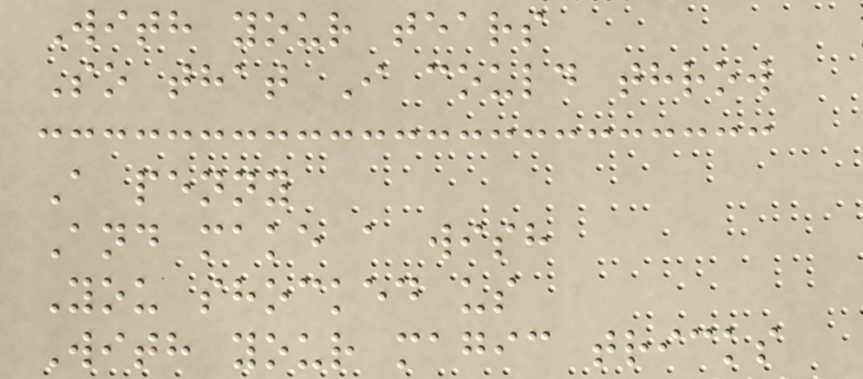With your tears
So that I could throw
A penny
And make a wish
You shocked us
With your magic tricks
